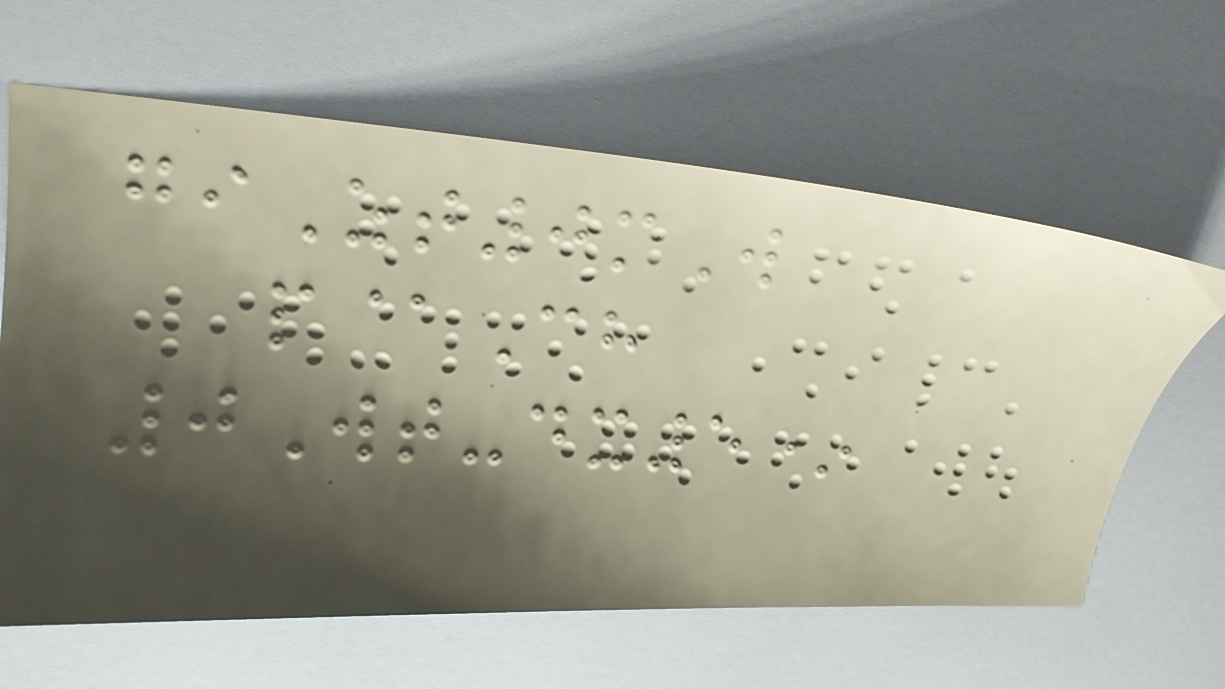giZt0mW
p@Ch
0Wt-dx5*
